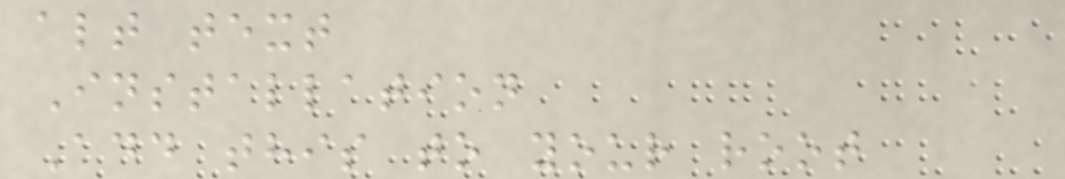alt text
Installation
Add this to your root
